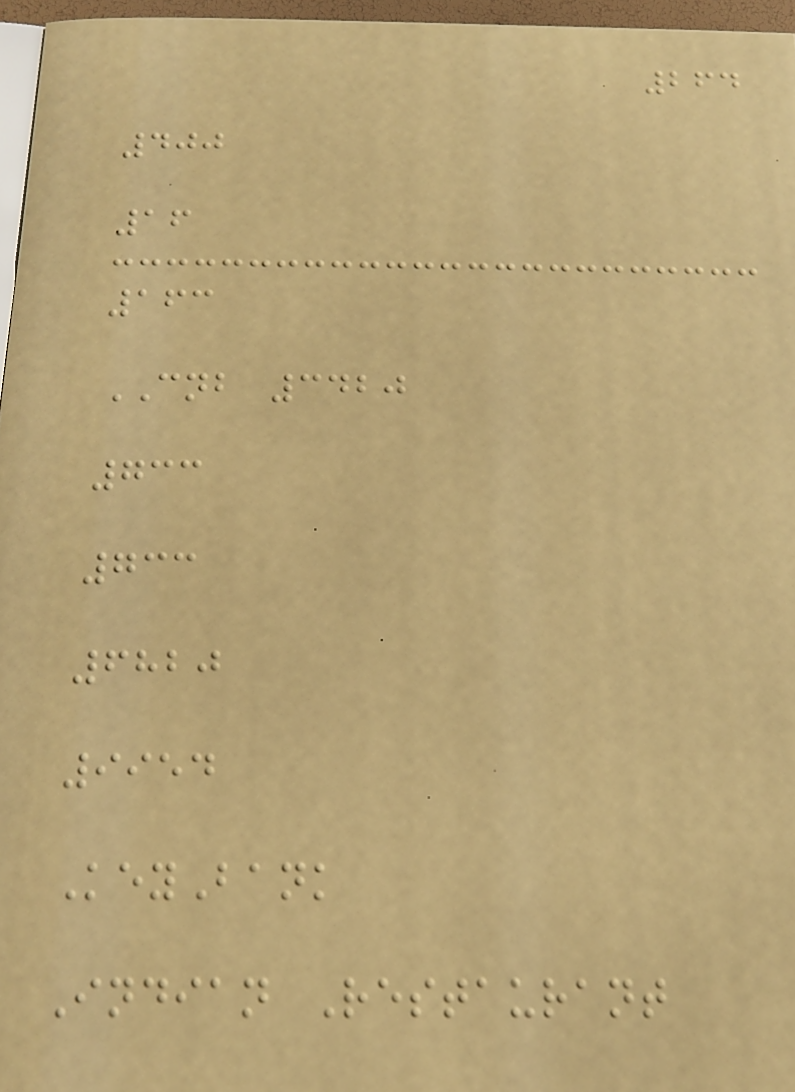264
400
16
163
CNB 3420
733
733
6820
9954
KeyBank
Indian Restaurant
